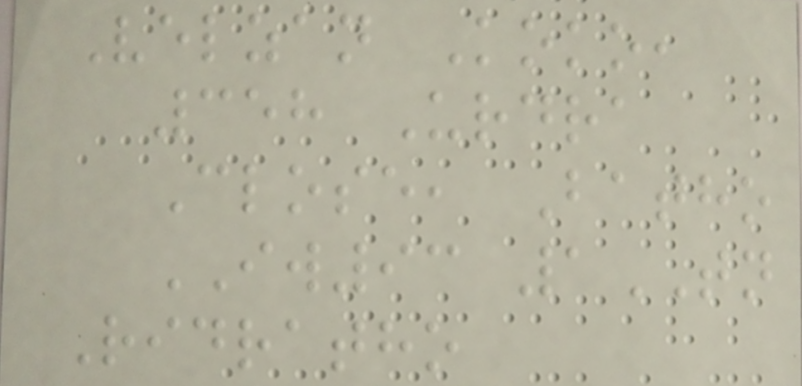Velzan Koko,
358 Urdra
Close, Batho
IW93 1TN
Ridratho
